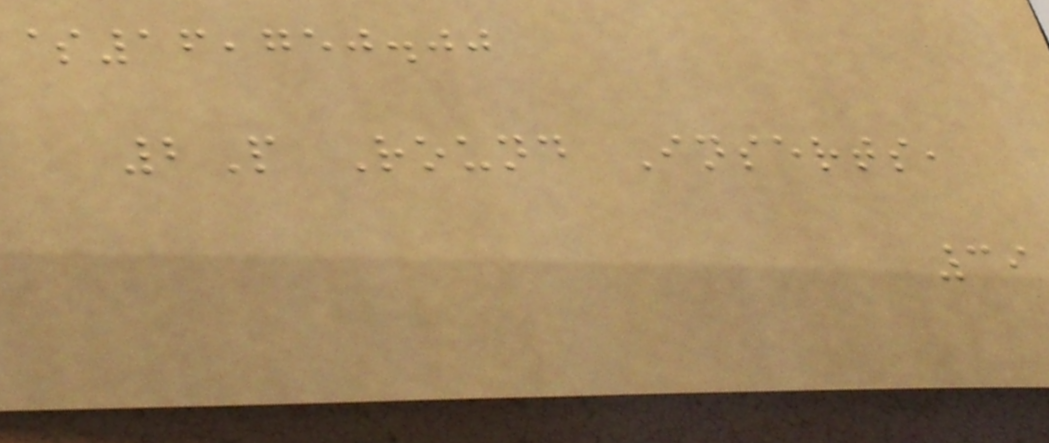$16,750.00
2P Round Inserts,
39
